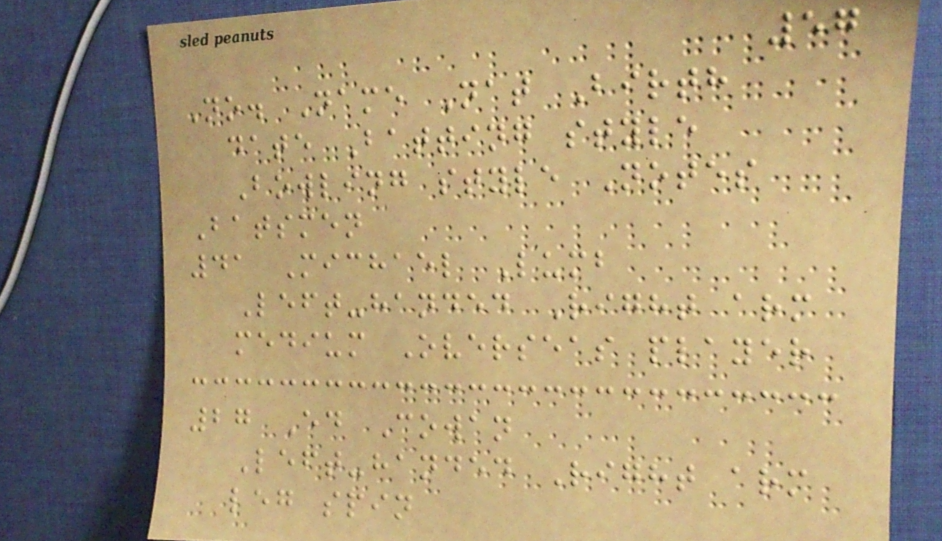57
No. Name Nat Birth
date Batting style
Bowling style Notes
Batsmen
41 Michael Lumb
Left-handed Right arm
medium Overseas player
27 Ed Cowan
Left-handed Right arm
leg spin
